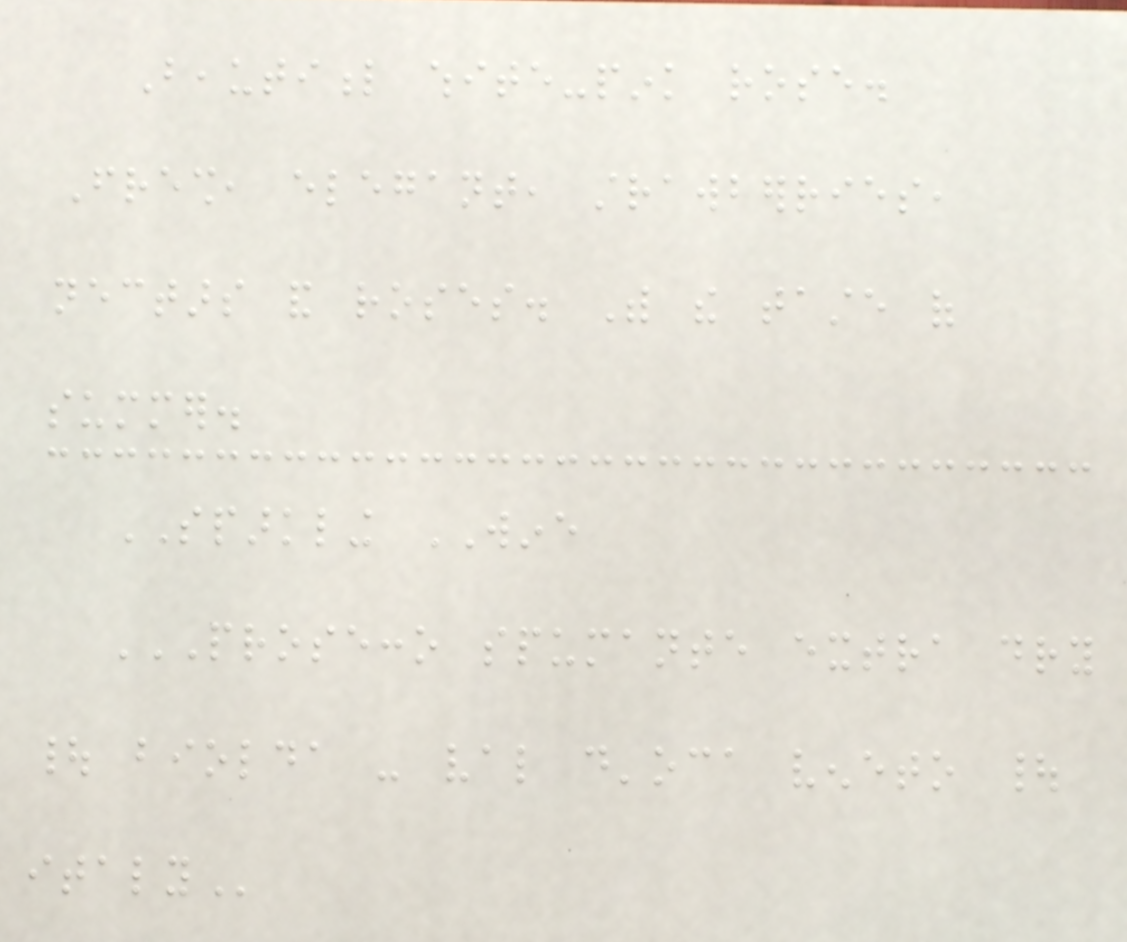Beautiful white-pink rose.
Fresh, elegant, strawberries,
nectars and roses. With the taste of
summer.
SPARKLING WINE
PROSECCO SPUMANTE EXTRA DRY
| BIOLDA - VAL D'OCA VENETO |
ITALY
